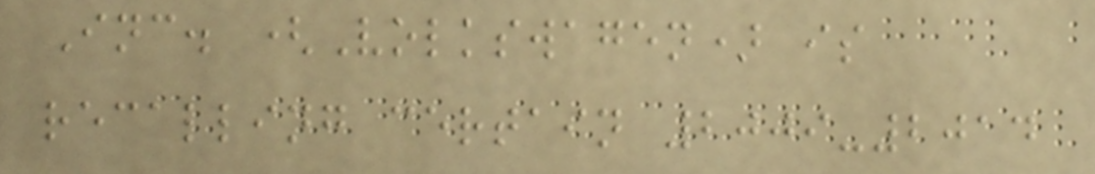Inc. (Volkswagen) is
recalling certain 2009-2014
